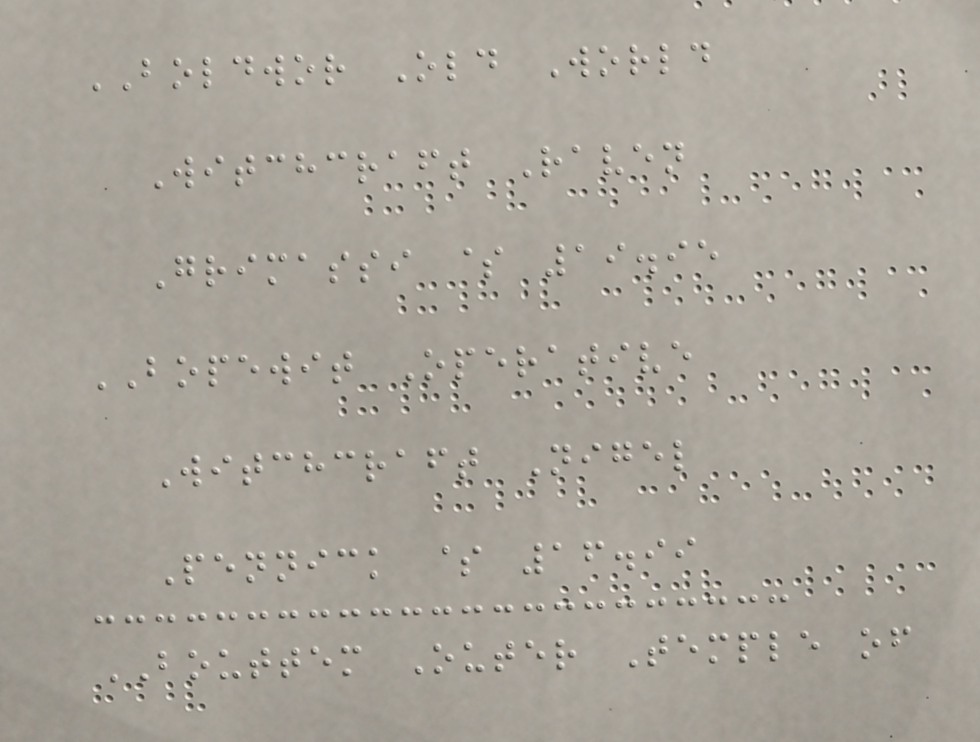BOLDWOR Old World
Witchcraft Raven
Grimassi $ 19.95
BOPEWIT Operative
Witchcraft Nigel
Pennick $ 16.99
BOUTTEM Outer Temple of
